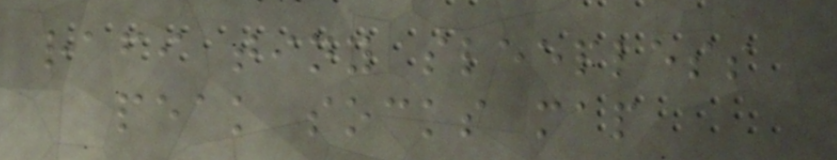rafi tiny sleepless
peak socks map
